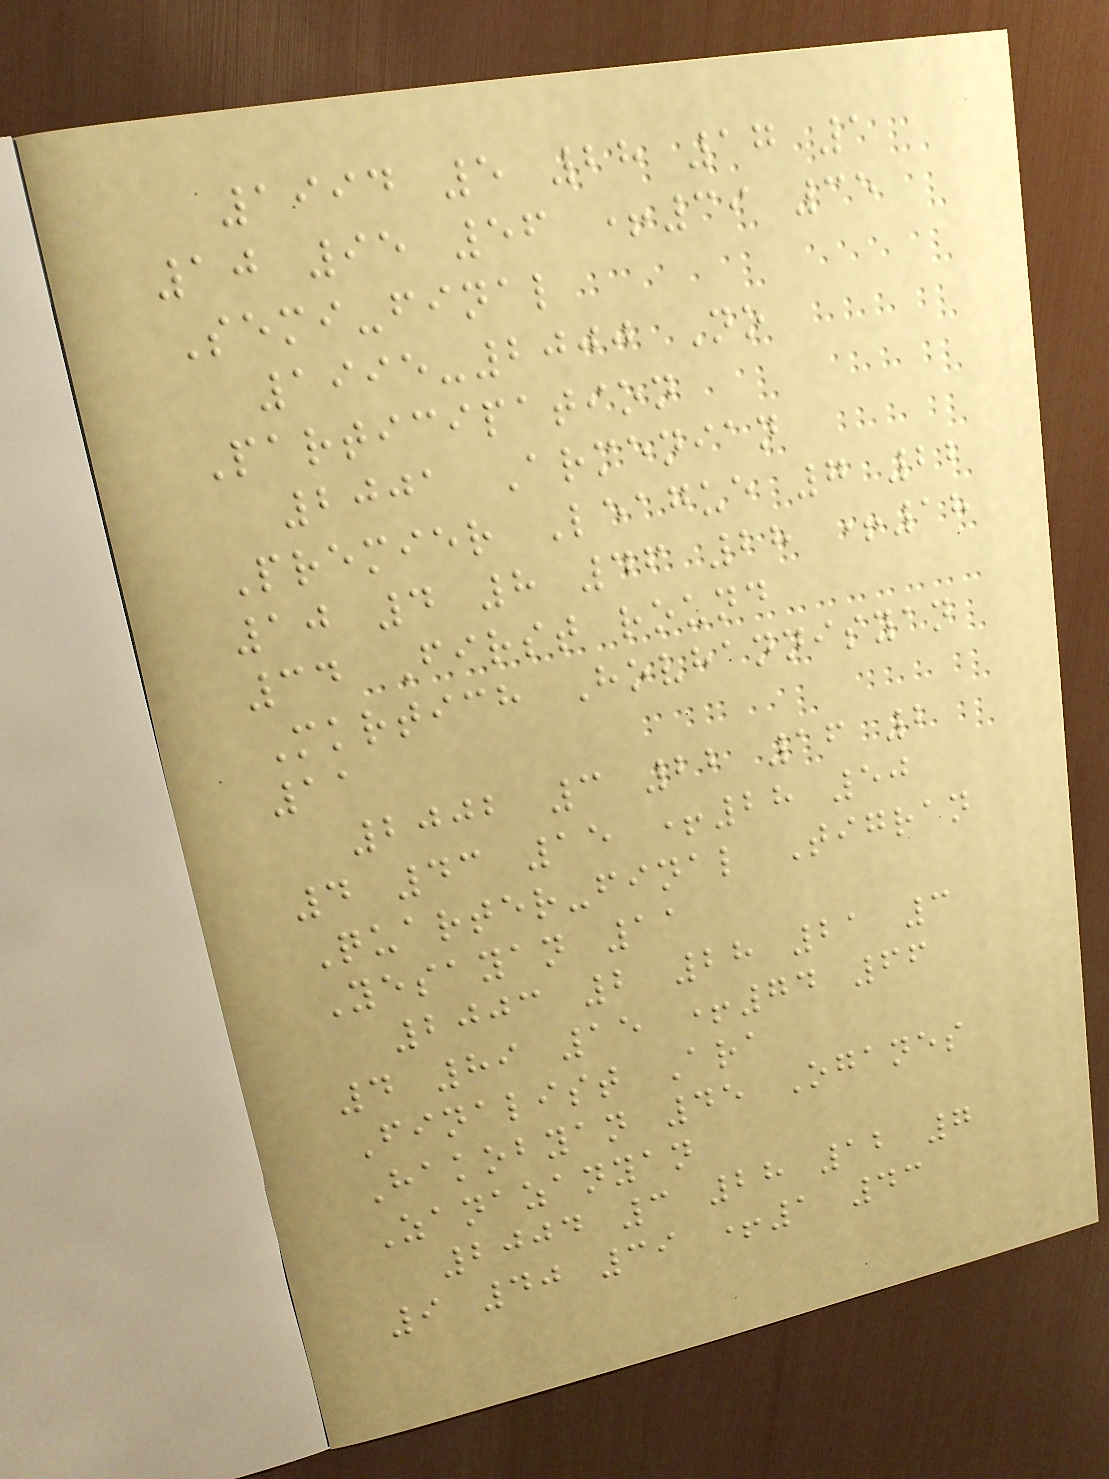1994 5 28 17 1
10 95 56 +39 35
Semi-final
1995-2000 No
Participation
2001 Armenian
Premier League 7 22
10 4 8 46 28 +18
34 First round
Mkrtich Hovhannisyan
11
2002 3 22 16 2
4 43 15 +28 50
Quarter-final Tigran
Yesayan 11
2003 2 28 21 3
4 89 15 +74 66
Finalist Ara
Hakobyan 45 Oganes
Zanazanyan
2004 3 28 12 7
9 40 39 +1 43
